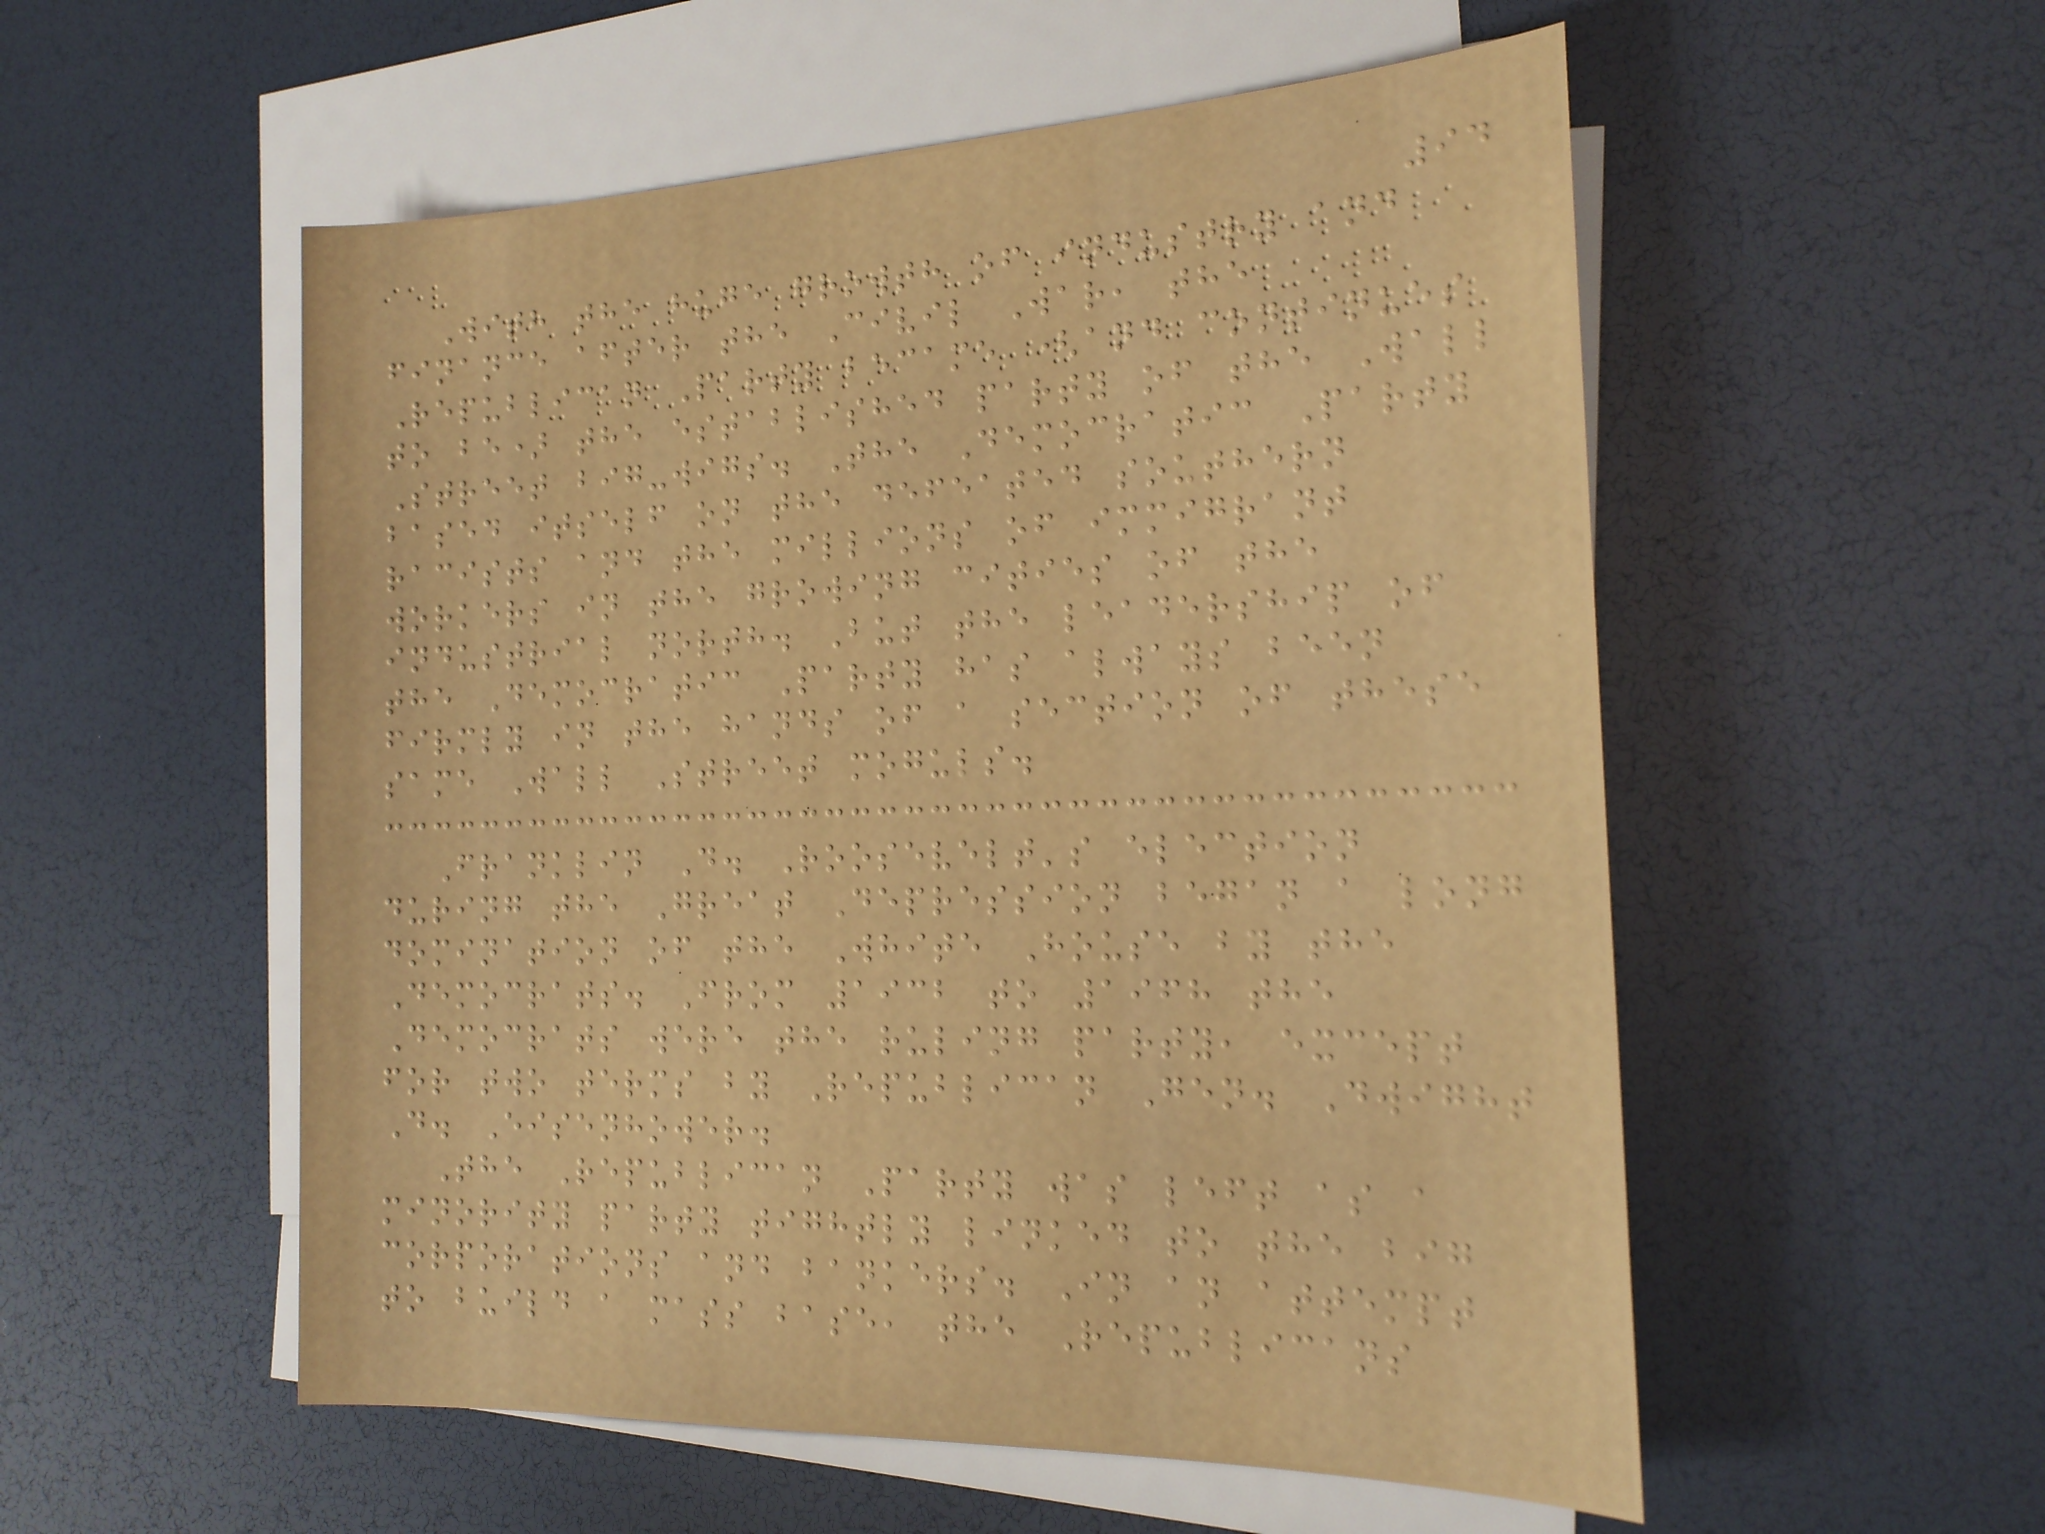94
With the huge growth of industry and
finance after the Civil War, the
Republican Party became (and continues
to be) the established party of the Wall
Street big-wigs. The Democratic Party
based itself on the defeated southern
racists and the millions of immigrant
workers in the growing cities of the
industrial north. But the leadership of
the Democratic Party has always been
firmly in the hands of a section of these
same Wall Street moguls.
Franklin D. Roosevelt's election
during the Great Depression began a long
domination of the White House by the
Democrats. From 1932 to 1968 the
Democrats were the ruling party, except
for two terms by Republican Gen. Dwight
D. Eisenhower.
The Republican Party was left as a
minority party tightly linked to the big
corporations and bankers. In an attempt
to build a mass base, the Republicans
